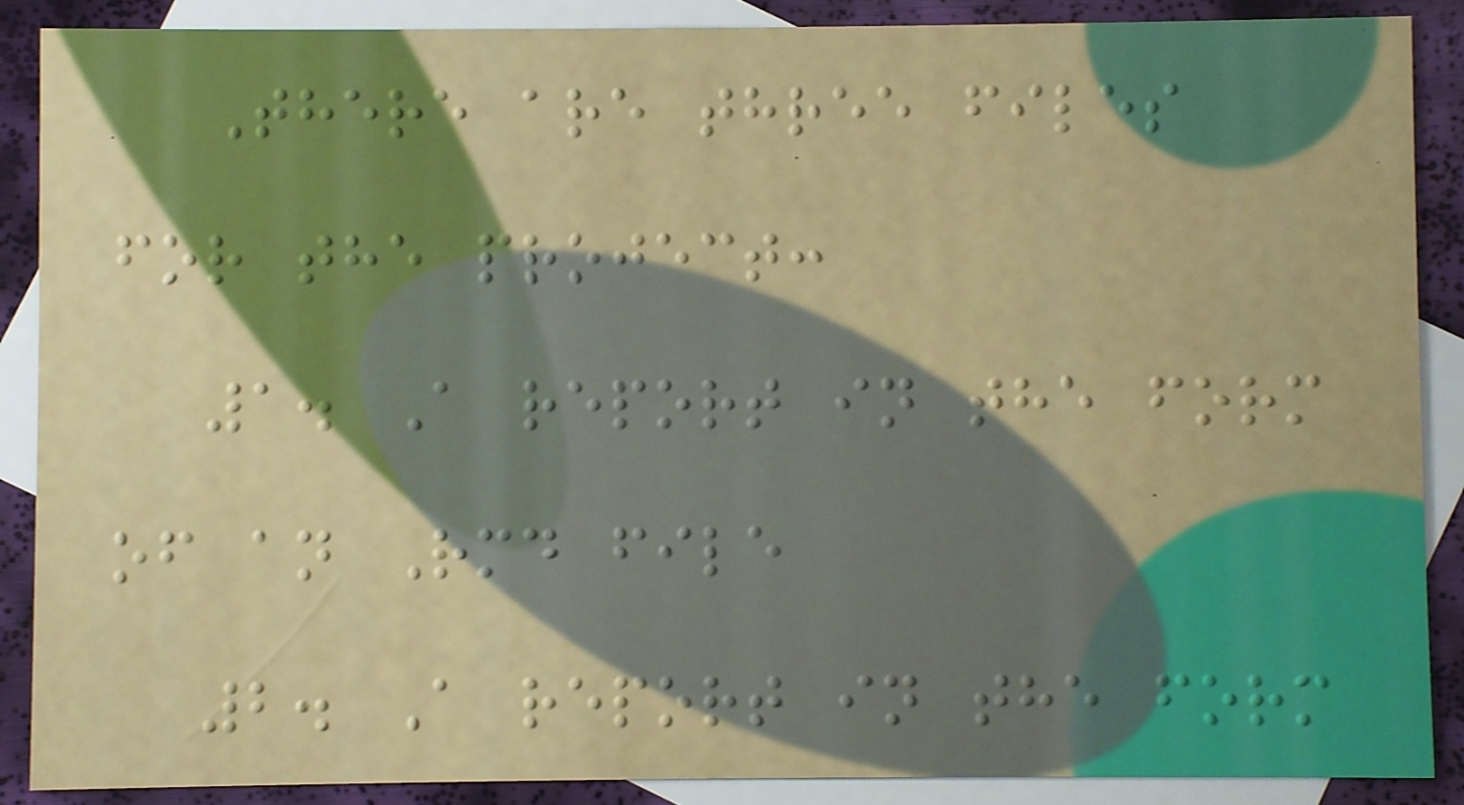There are three files
for the project:
1. A report in the form
of an Rmd file
2. A report in the form
